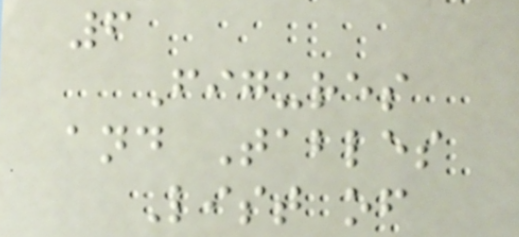6
Figures
and Tables
List of
